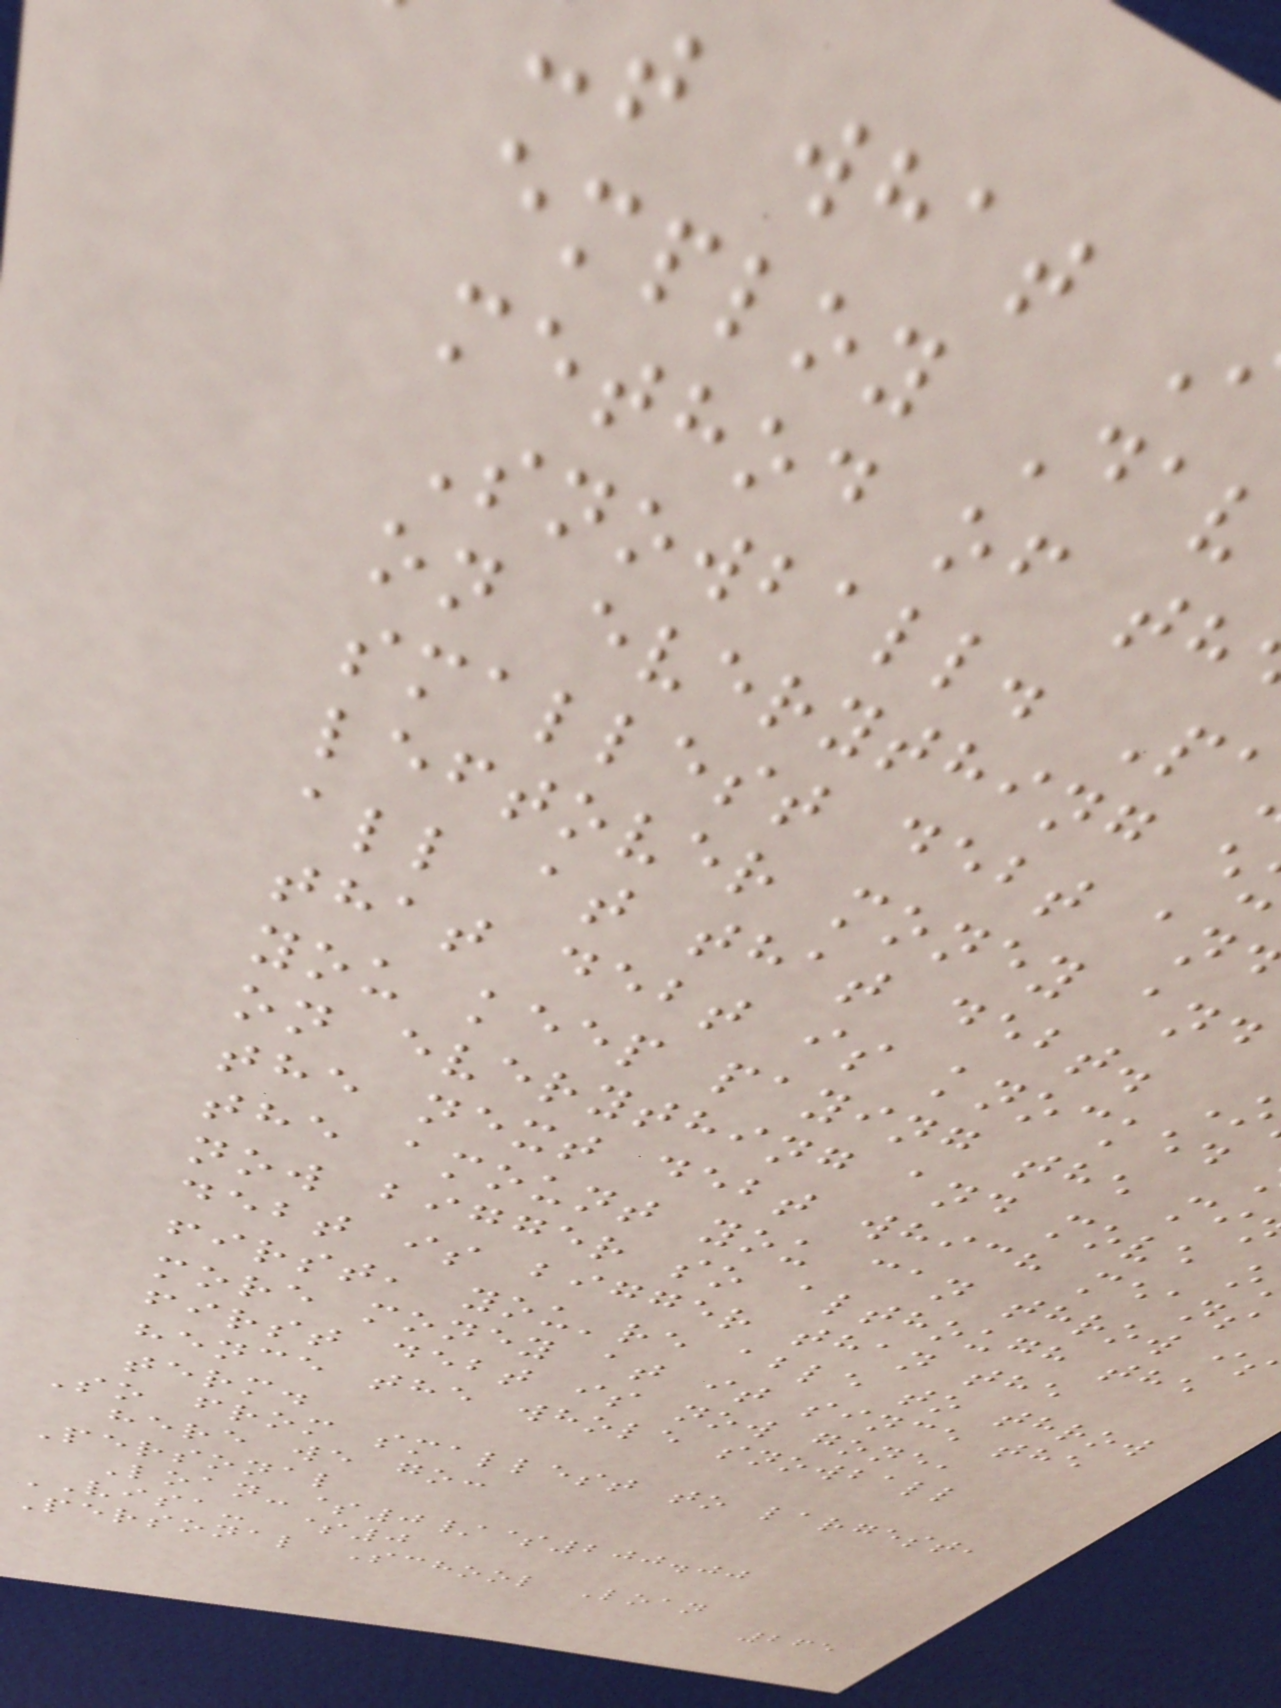employ Dav
method of th
Snowball. Pa
on everything e
smallest debt an
leftover money and
all at that debt.
that debt is knocked
you keep paying the mi
on everything and move o
the next debt which means
the amount you can throw is
now bigger so although the
debt is bigger than the
first, you're able to throw
more money at it since the
first debt is now gone,
hence the whole snowball
term.
So from smallest to largest,
here we go:
Personal
Loan-$0/$200.00
VISA- $0
Personal School Loan
265
